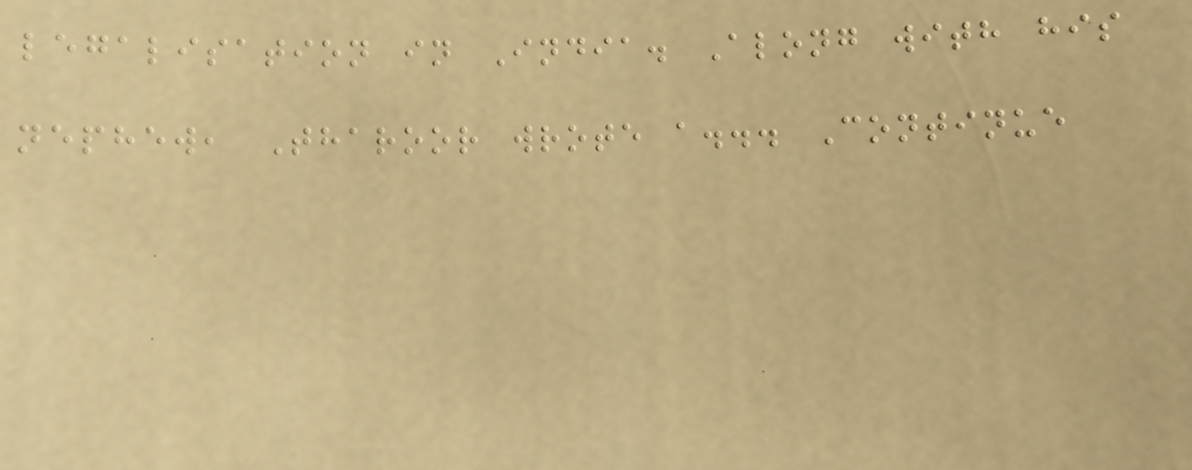legalisation in India. Along with his
nephew, Tharoor wrote a... Continue
